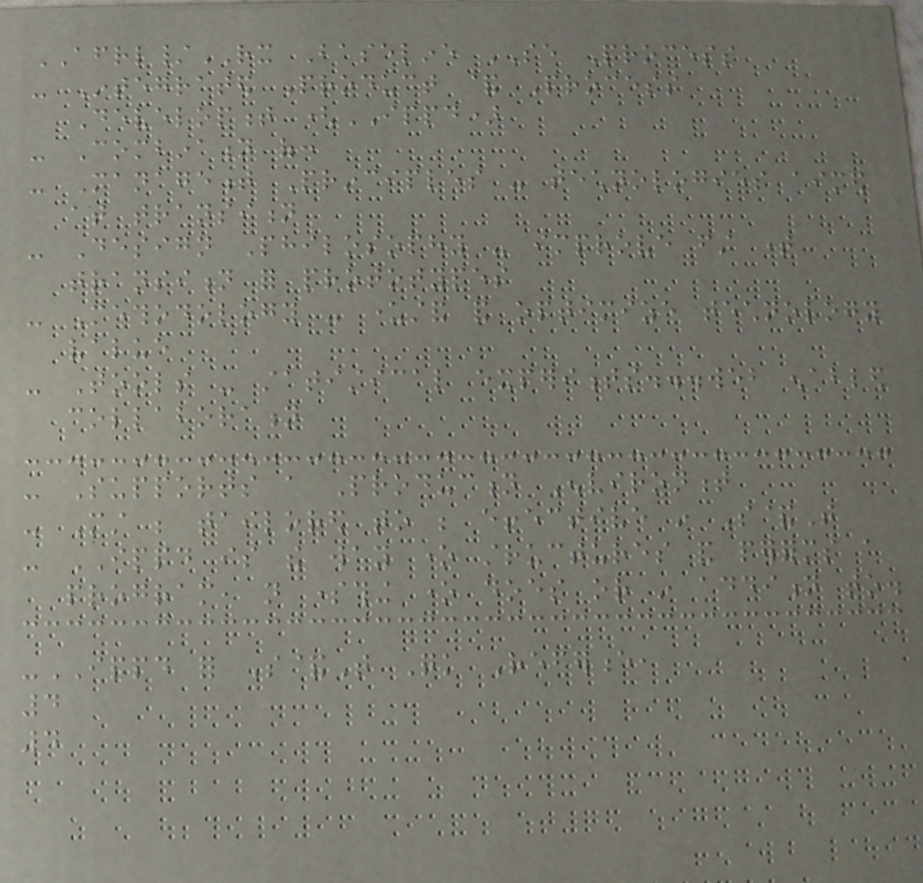AFRL/RX Baseline SE Process
- Integrated Product & Process
Development (IPPD)
- Combination of:
- Management Principles - technologies aimed
at transition
- Design Philosophy - improve first time
transition for prototypes
- Methodology - understand and optimize technology
value
- Tools - statistical experiments...web enabled
collaboration
- Supports a Production Environment
- Must be tailored to be effective in S&T
- IPPD is the way one structures and performs a
program, not something one does or in addition to.
-IPPD for S&T Quick Reference,
4
4
